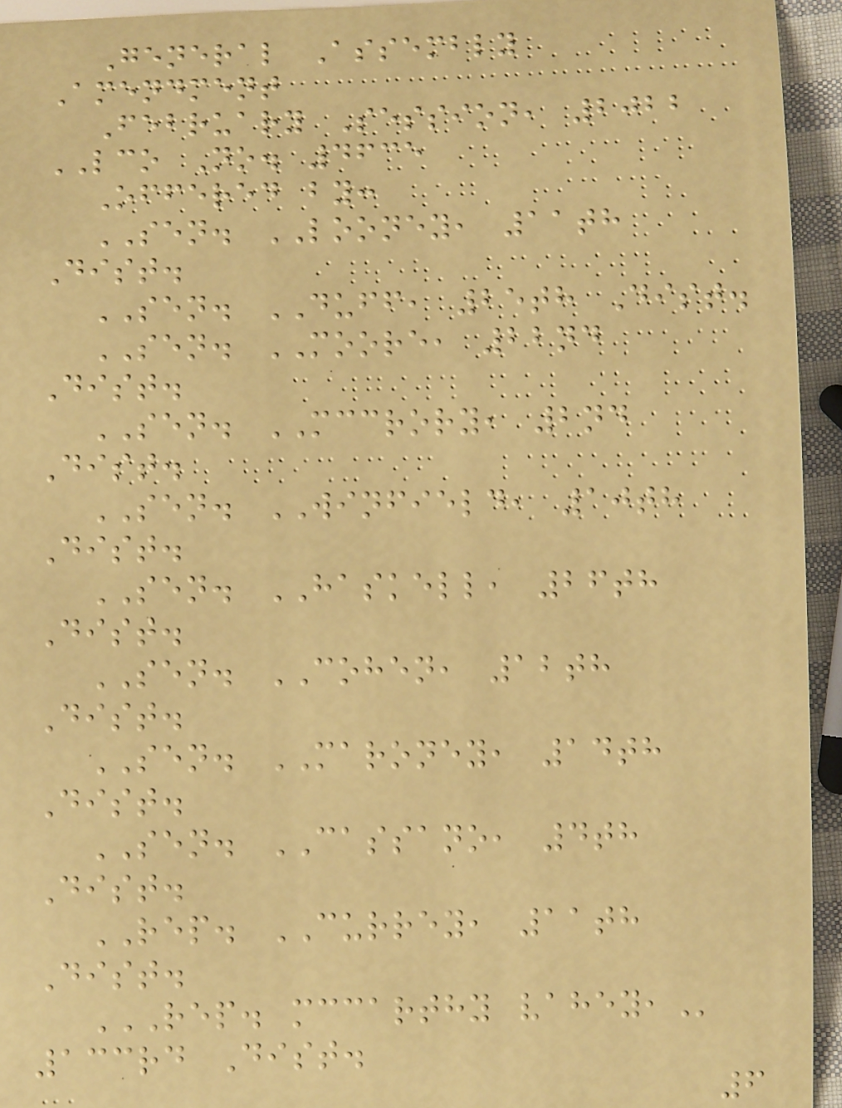General Assembly
Amendment
February Session, 2022
LCO No. 4635
Offered by:
SEN. LOONEY, 11th
Dist.
SEN. DUFF, 25th Dist.
SEN. MOORE, 22nd
Dist.
SEN. MCCRORY, 2nd
Dist.
SEN. WINFIELD, 10th
Dist.
SEN. HASKELL, 26th
Dist.
SEN. COHEN, 12th
Dist.
SEN. MARONEY, 14th
Dist.
SEN. CASSANO, 4th
Dist.
REP. CURREY, 11th
Dist.
REP. MCCARTHY VAHEY,
133rd Dist.
6
